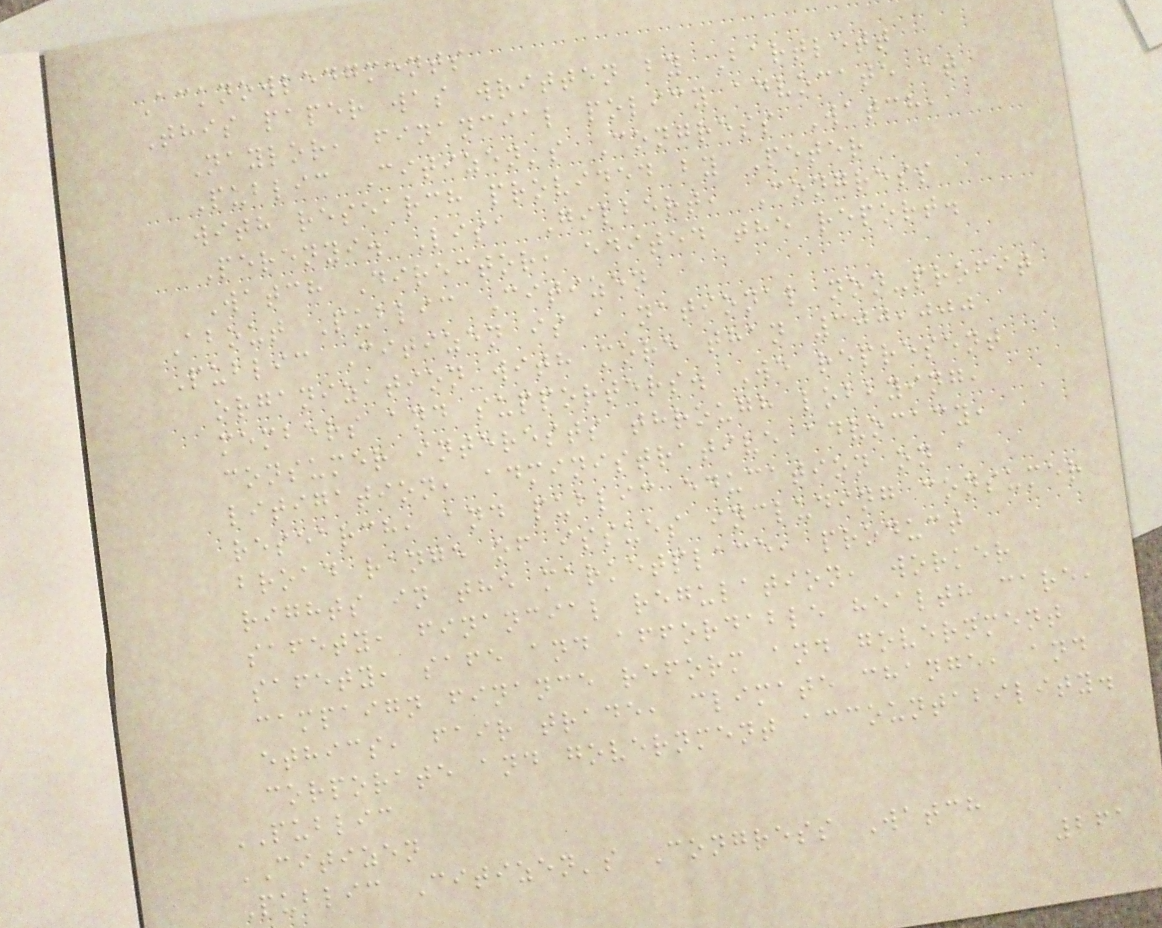Acknowledgments
This paper was written by Bartlett
Naylor, financial policy advocate at
Public Citizen's Congress Watch,
with research provided by Peter
Perenyi. Lisa Gilbert, Congress
Watch Director, edited the report.
About Public Citizen
Public Citizen is a national non-profit
organization with more than 300,000
members and supporters. We represent
consumer interests through lobbying,
litigation, administrative advocacy,
research, and public education on a
broad range of issues including consumer
rights in the marketplace, product
safety, financial regulation, worker
safety, safe and affordable health care,
campaign finance reform and government
ethics, fair trade, climate change, and
corporate and government accountability.
PUBLIC
CITIZEN
Public Citizen's Congress Watch
261
